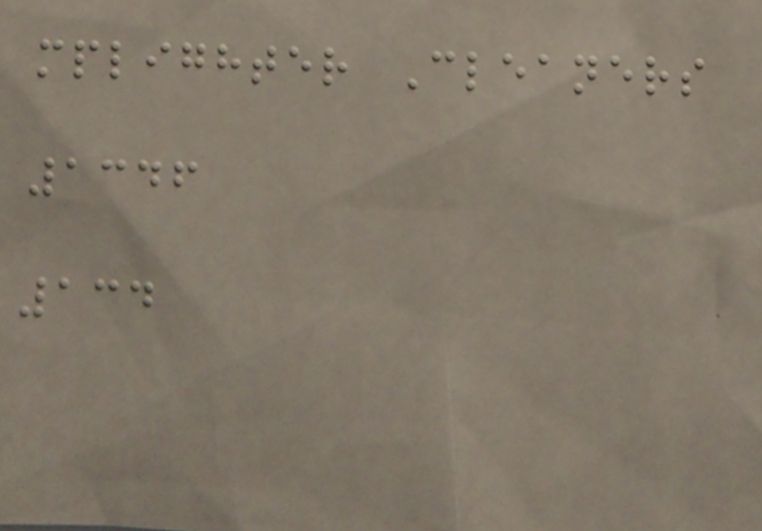mplighter Cleaners
1346
134
